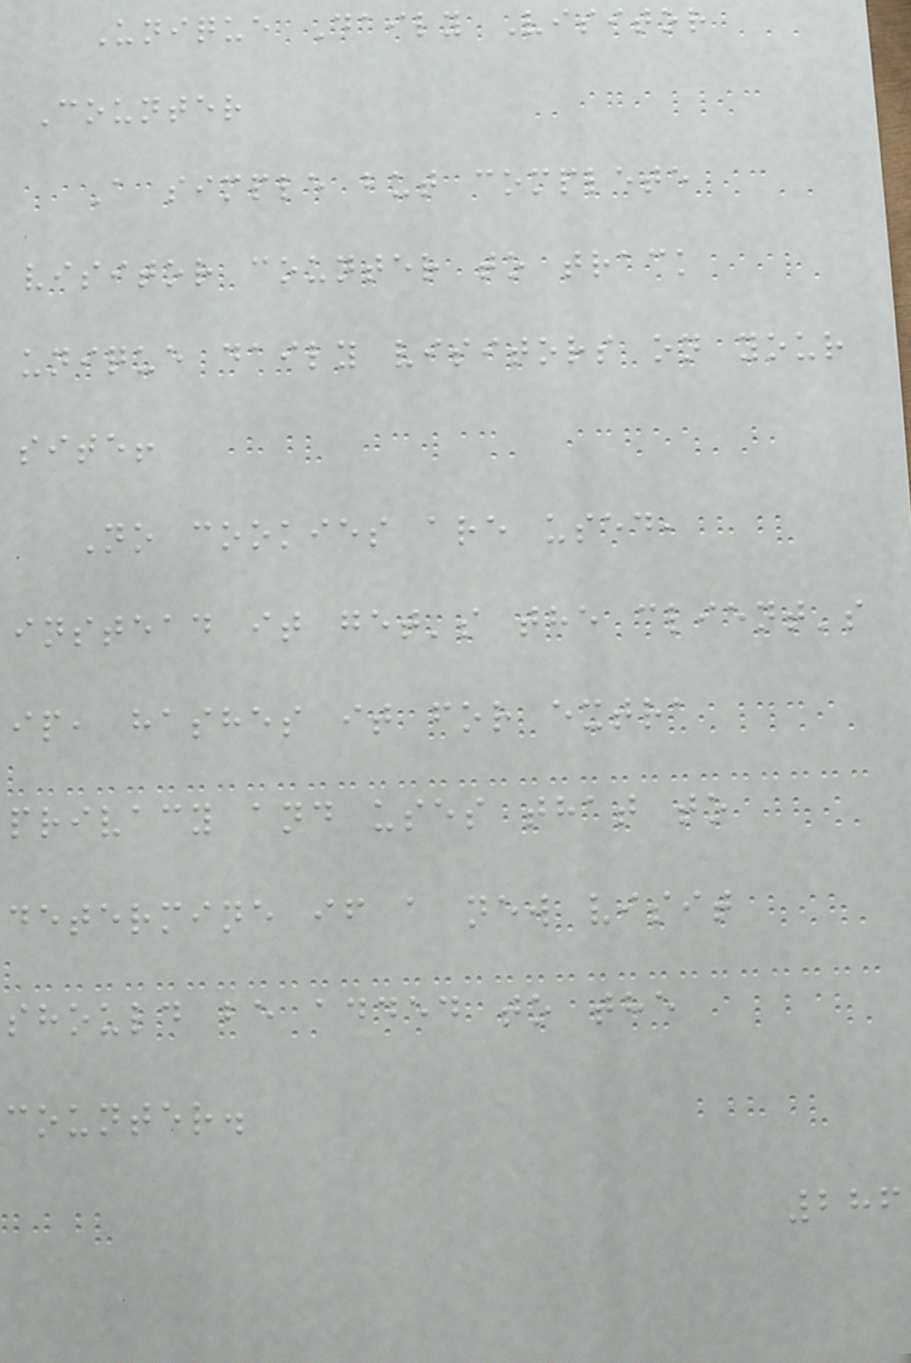Unique Daily Visitor
Counter
A simple but complete
visitor counter to track
unique daily visitors on your
site!
No cookies are used,
instead it get's the client's
ip, hashes it for extra
privacy and uses that to
determine if a new visit
should be added to the
counter.
286
